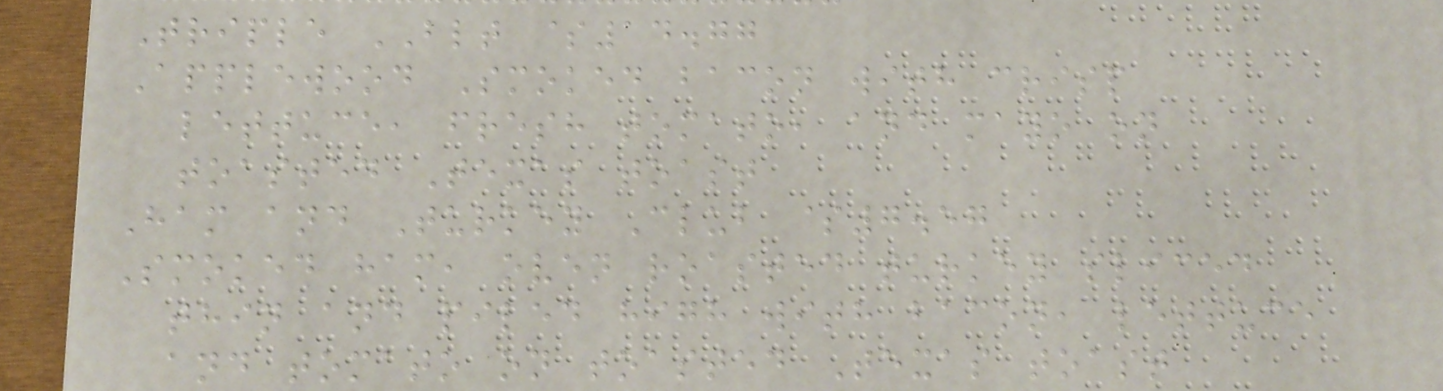Triple BLT $14.77
Applewood Smoked bacon with crisp
lettuce, fresh tomato, and mayo on
toasted Texas toast
Ham and Turkey Club $7.57
Smoked ham, oven roasted turkey sliced
thin and piled high with bacon, lettuce
and tomato on toasted Texas toast
